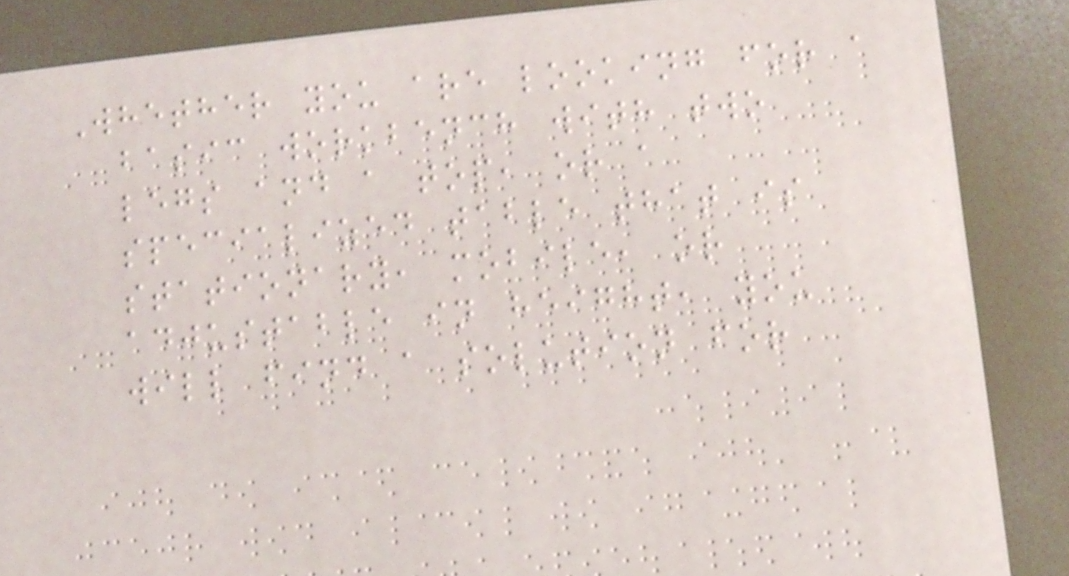Whether you are looking for a
basic workbench with two
legs and a top, or a
specialized table that is
stationary, mobile, or
adjustable in height, you
will find a solution for
